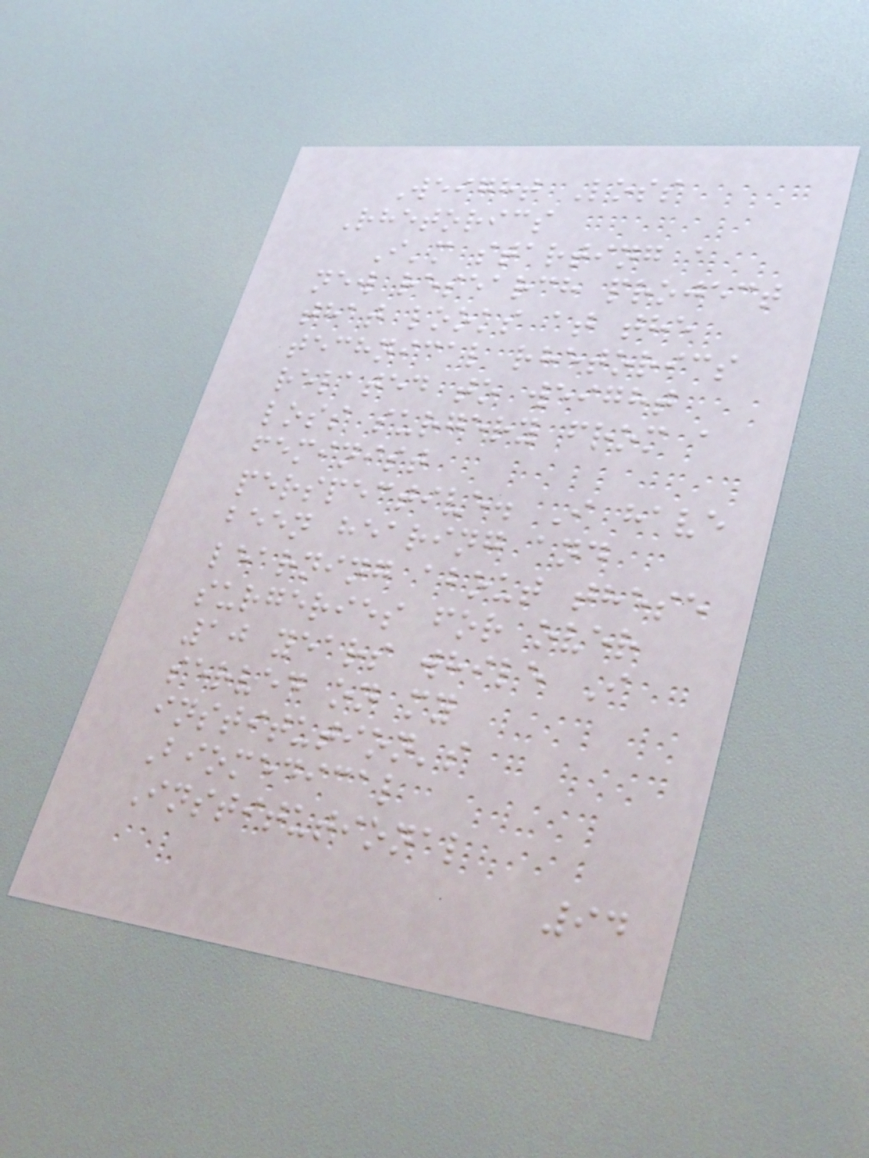Weight Loss
Rhetorics
I'm starting a
new research project
that looks at the
technical rhetorics
related to weight
loss surgery from a
feminist
perspective. I have
been hearing and
learning about these
surgeries for over
10 years while I
served on my
institution's
Biomedical
Institutional
94
